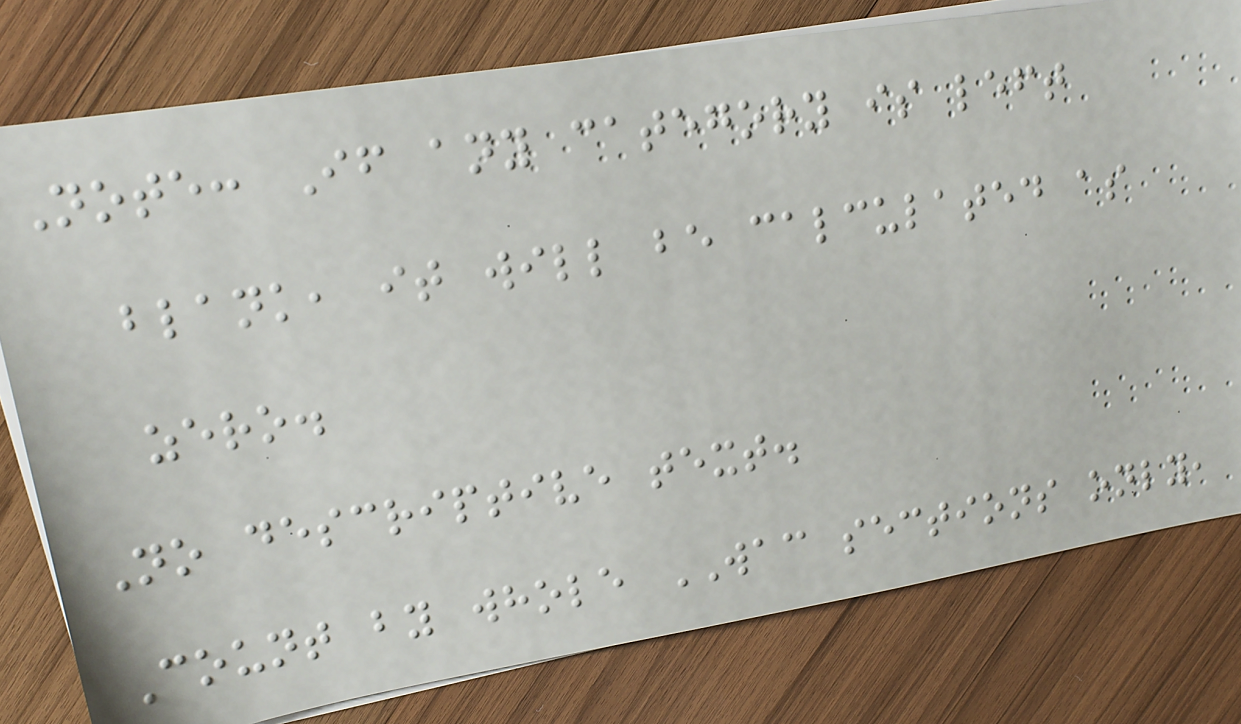Note: If any category is left
blank, it will be calculated as
zero.
No descriptive text.
Count by whole WAC sections only,
